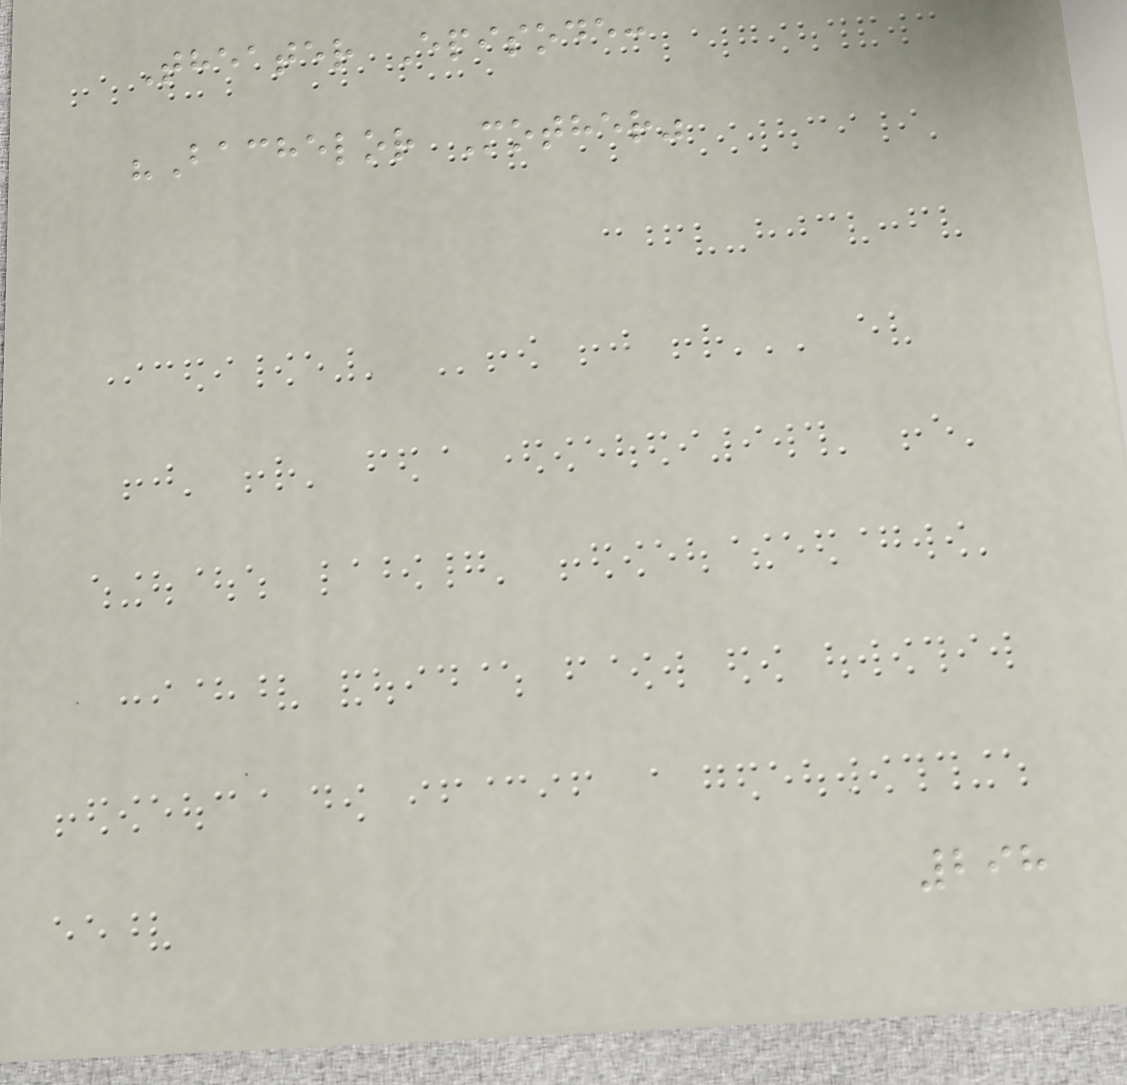Theater Episode:
"Bachelor Mother"
298
